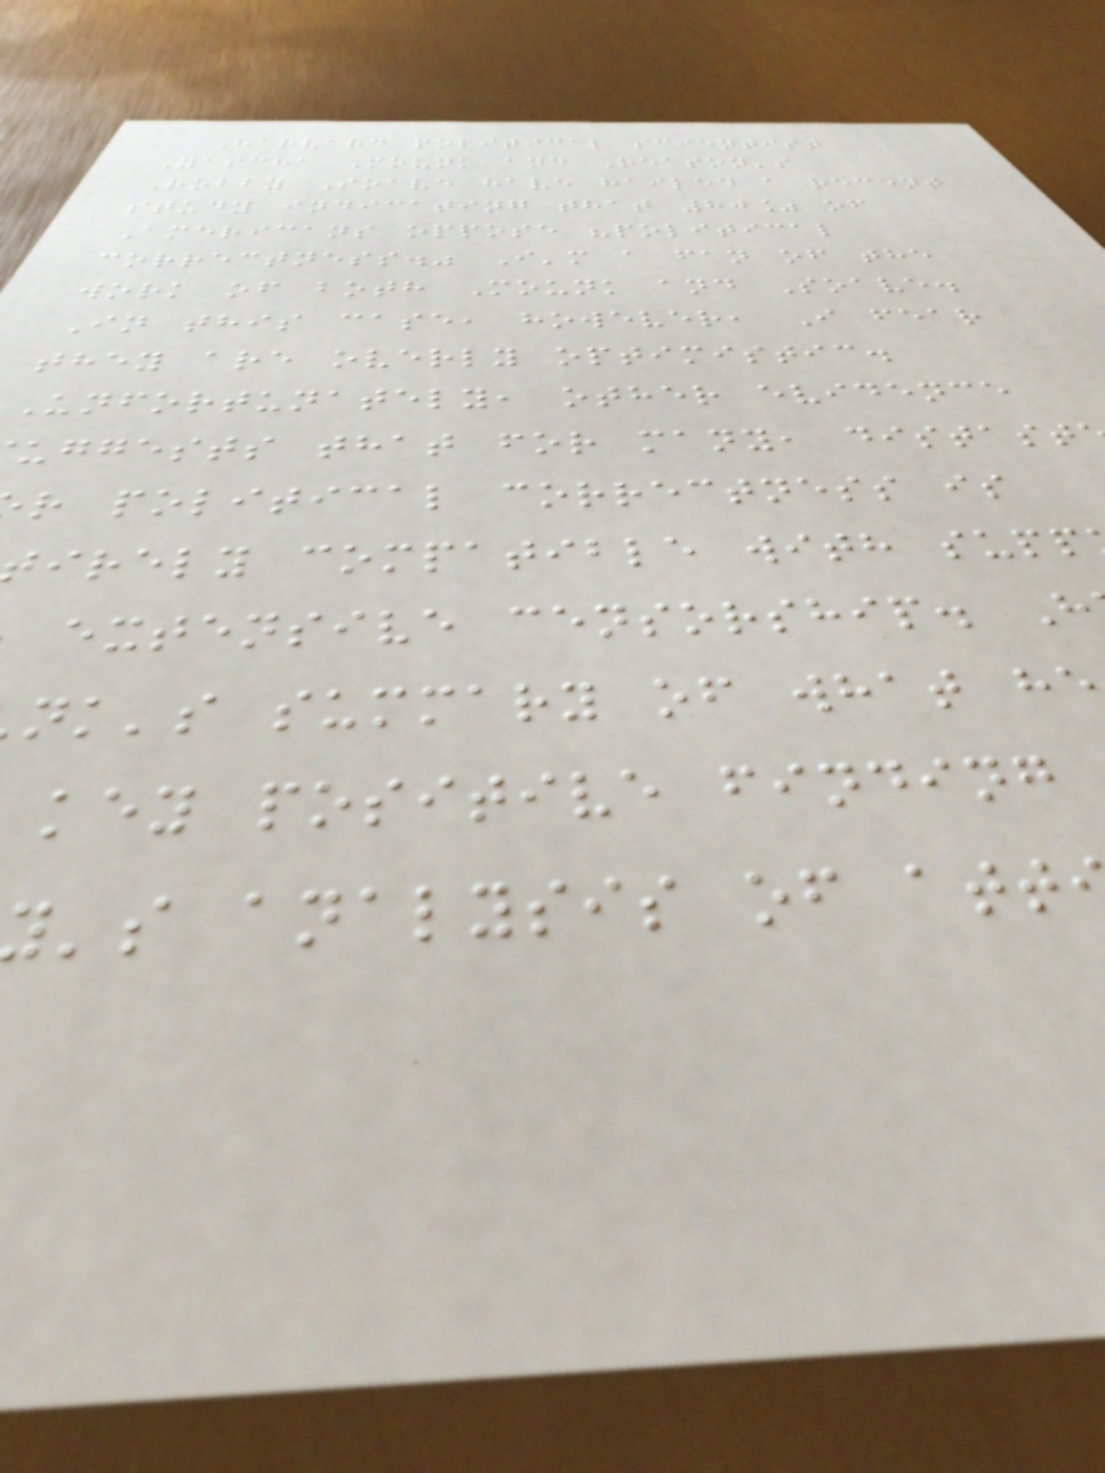Harvard political scientist
Yascha Mounk and Reason's
Robby Soave have hailed a recent
study indicating that 80% of
Americans oppose "political
correctness." I'm a fan of the
work of both Mounk and Soave.
In this case, however, I fear
they are overly optimistic.
Unfortunately, other evidence
uggests that for many, distast
r political correctness is
irely compatible with supp
extensive censorship. H
nk's summary of what he
key positive finding
's analysis of att
